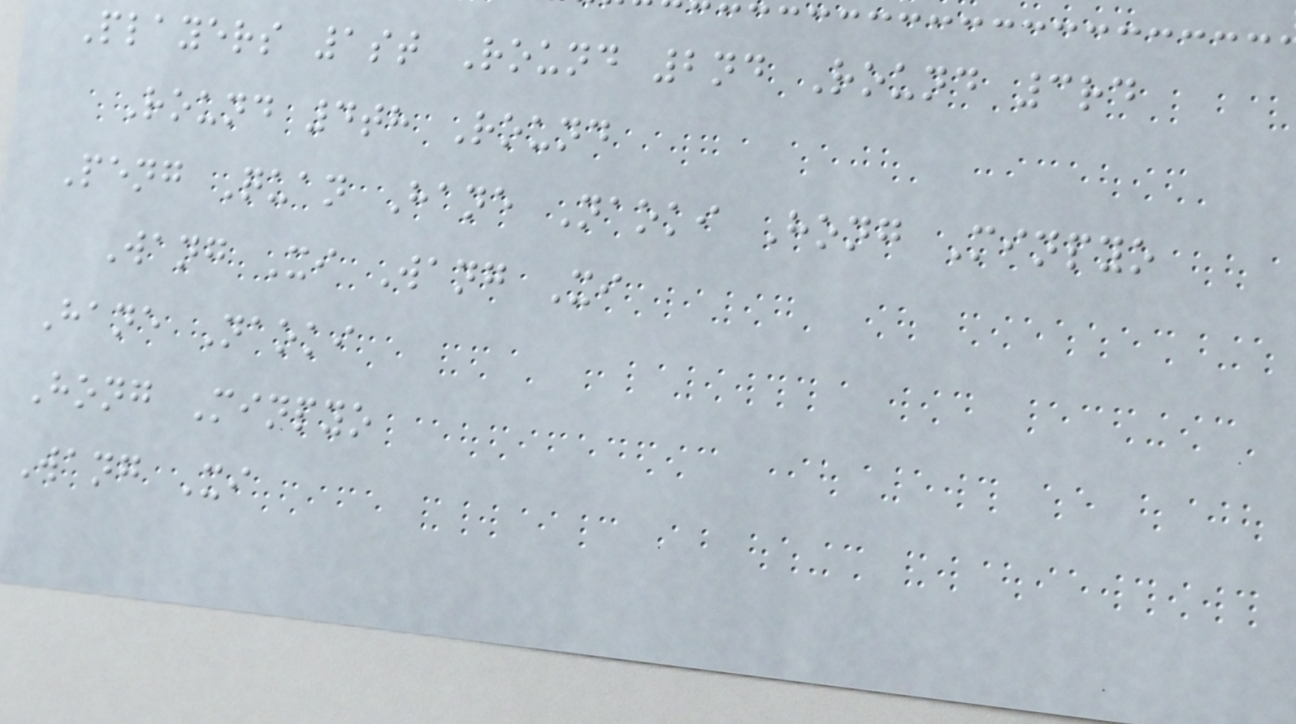Players 1st Round 2nd Round 3rd
Round 4th Round
Peng Quan Hane Naoki Hong Minpyo
Wang Xi Wang Xi
Hane Naoki
Hong Minpyo
Wang Xi
